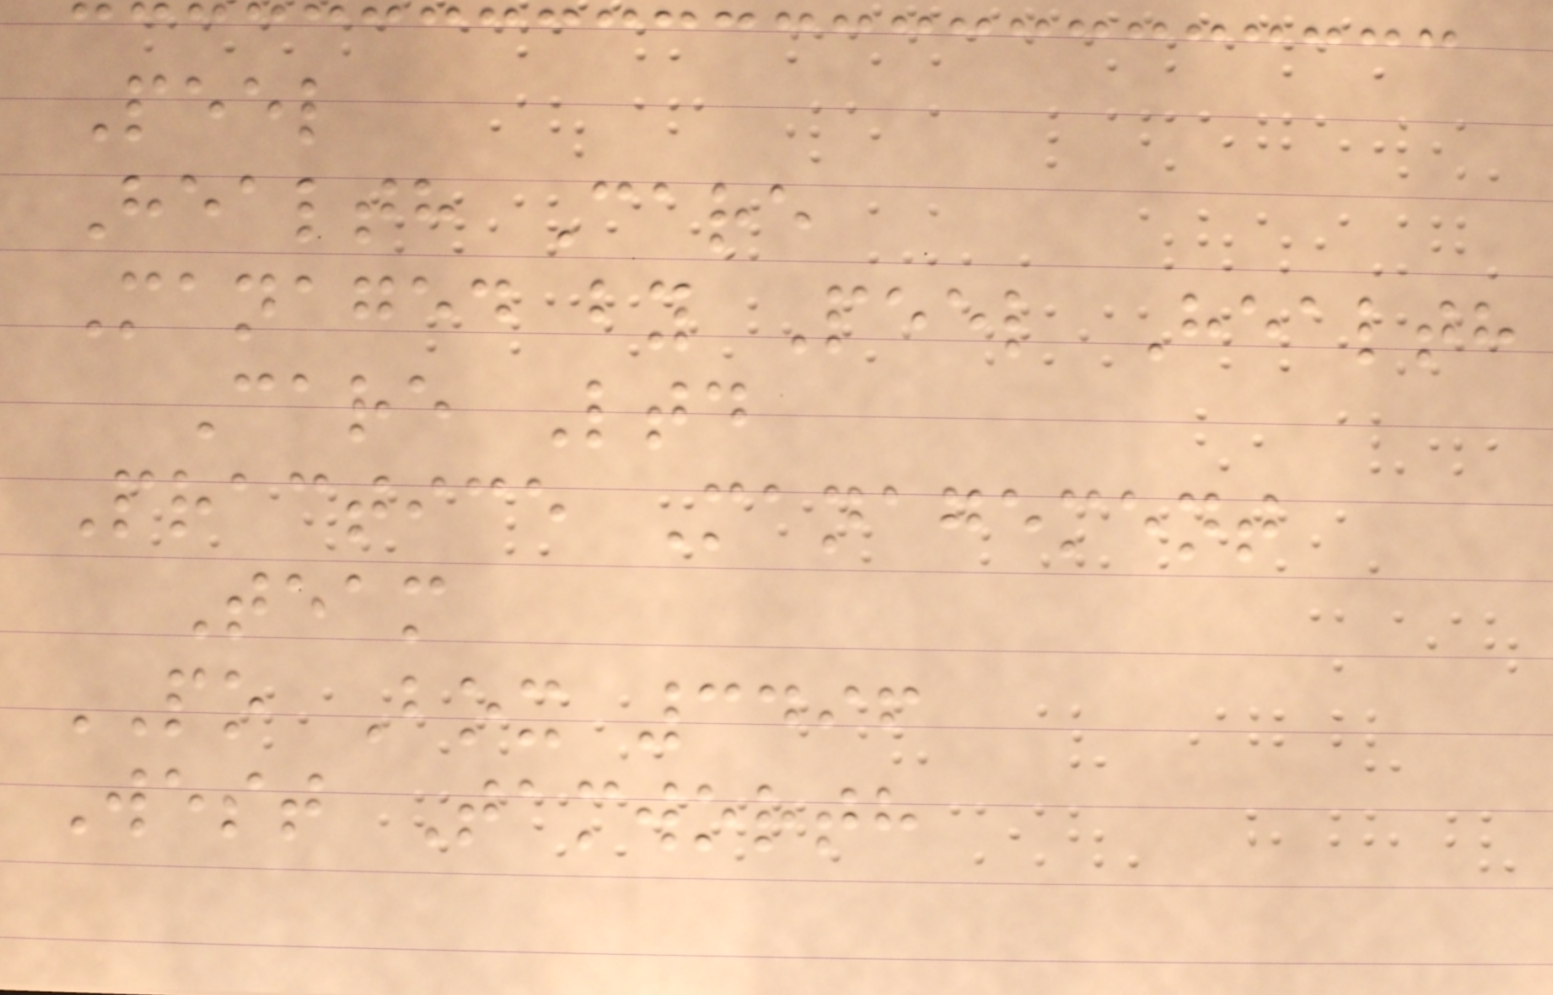Peel
Health Care
Managed by Peel Health
Care Ltd
Practice Management
Team
PO Box 3496
West Tamworth
